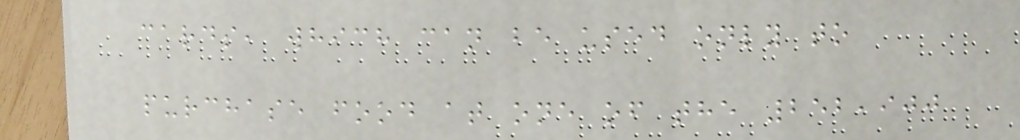cards, which can be used only to
purchase food at one of the 252,900
